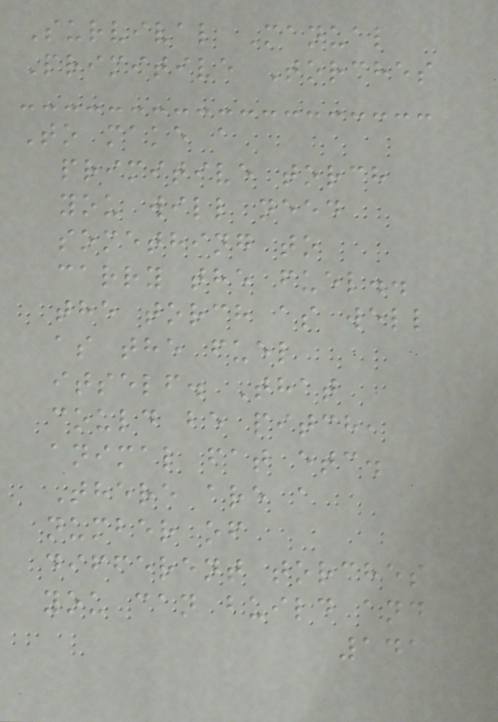Survival Manual
Primitive Torches
To make a
primitive torch
you will need
something to
carry the fuel..
the torch as well
as the fuel
itself. That
could be pitch,
animal fat etc.
There are a
number of
different torches
you can build and
141
